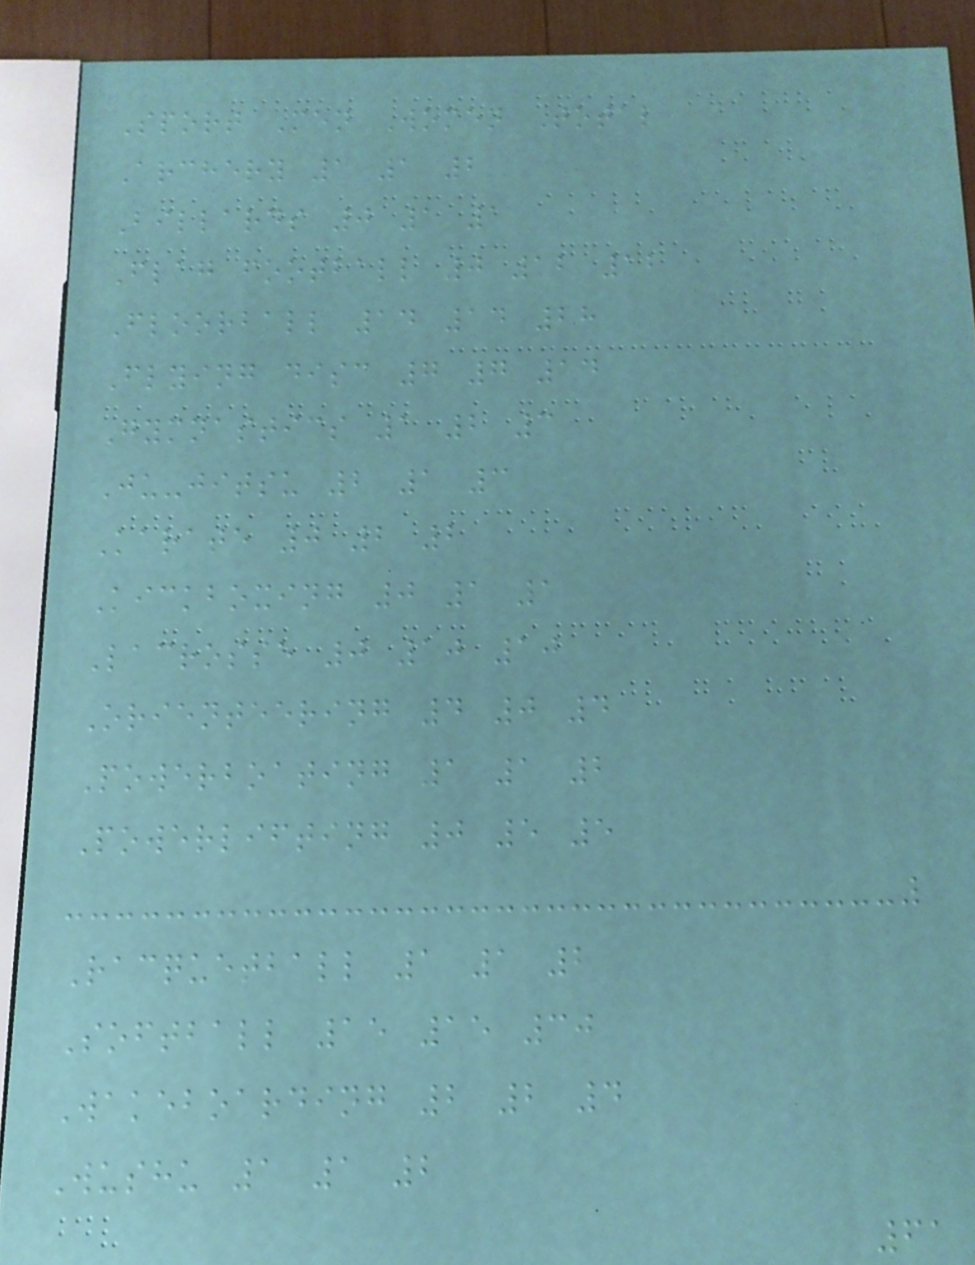Sport Men Women Total
Archery 1 1 2
Billards 0 1 1
Flag football 0 12 12
Floorball 14 14 28
Flying disc 7 7 14
Gymnastics 1 2 3
Ju-jitsu 2 1 3
Karate 0 2 2
Kickboxing 0 1 1
Lacrosse 0 10 10
Orienteering 4 0 4
Powerboating 1 1 2
Powerlifting 0 5 5
Racquetball 1 1 2
Softball 15 15 30
Wakeboarding 2 2 4
Wushu 1 1 2
61
